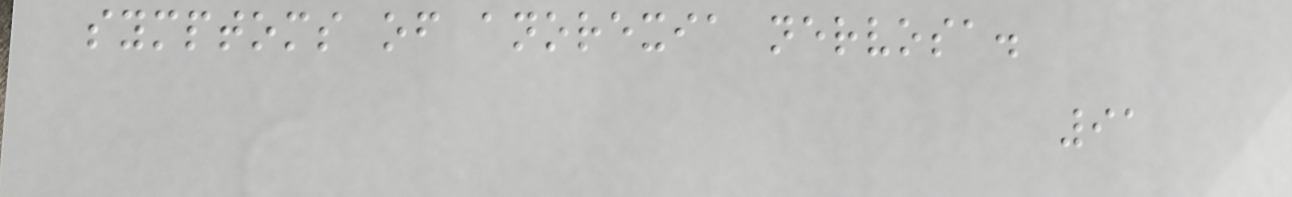symptoms of anorexia nervosa.
91
